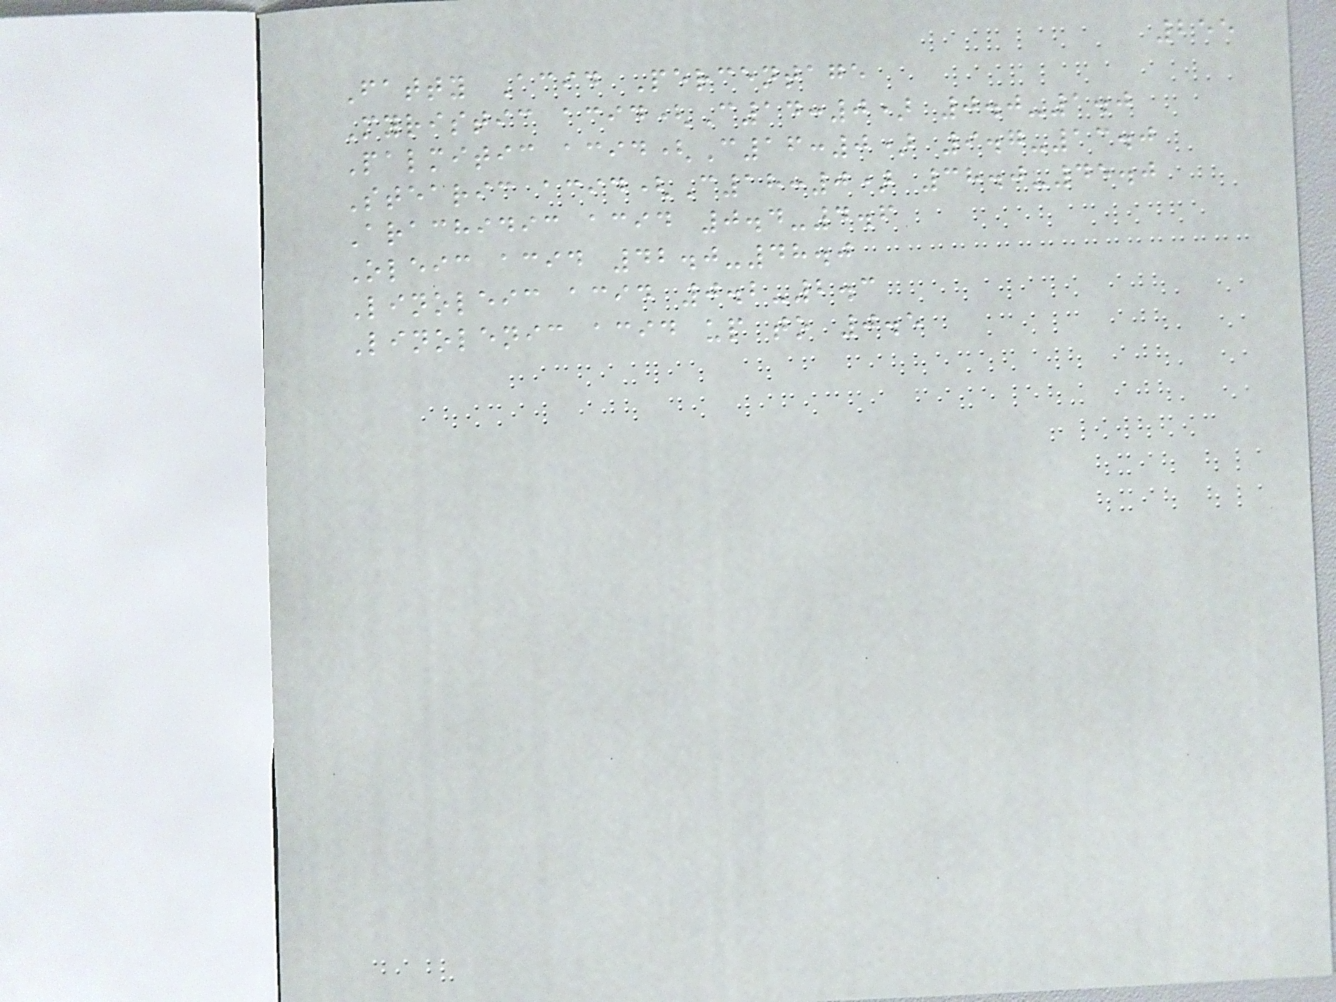255
Fatty Acid Percentage
Myristic acid(C14:0) 0.0-1.0
Palmitic acid(C16:0) 9.7-13.0
Stearic acid(C18:0) 38.0-45.0
Arachidic acid 0.4-4.6
Oleic acid 42.0-48.0
Linoleic acid 0.2-2.3
Linolenic acid up to 0.5
